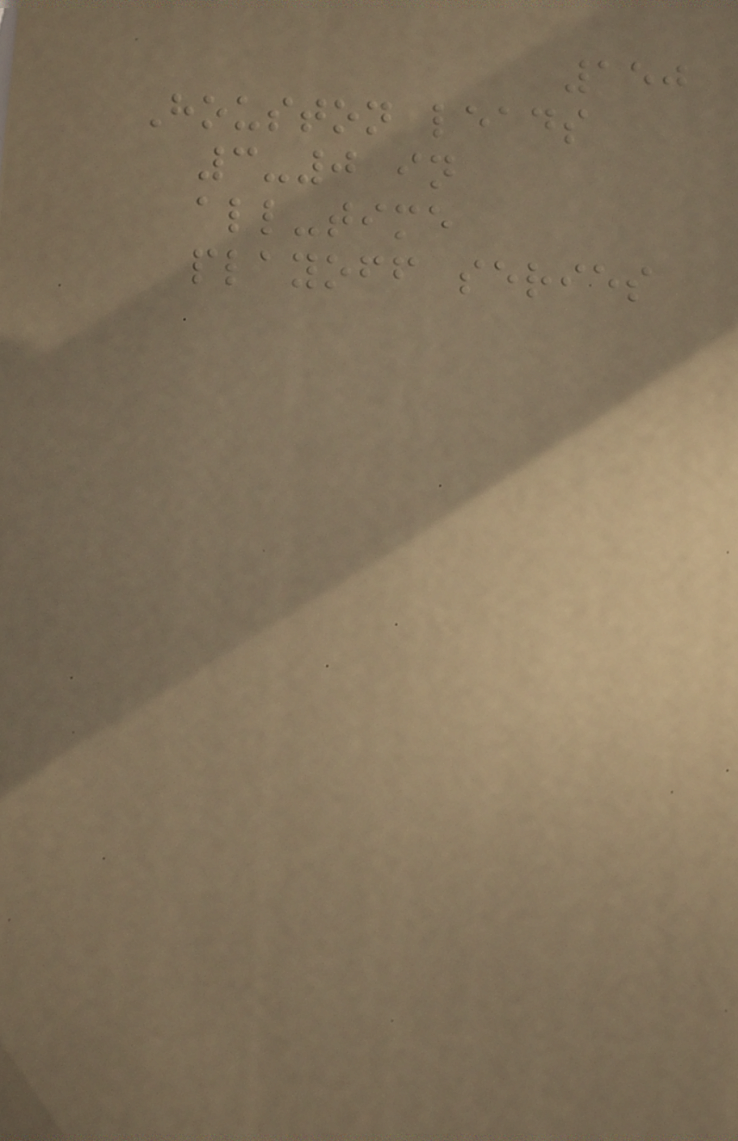150
Houston leads
3-0 in
all-time
playoff series
